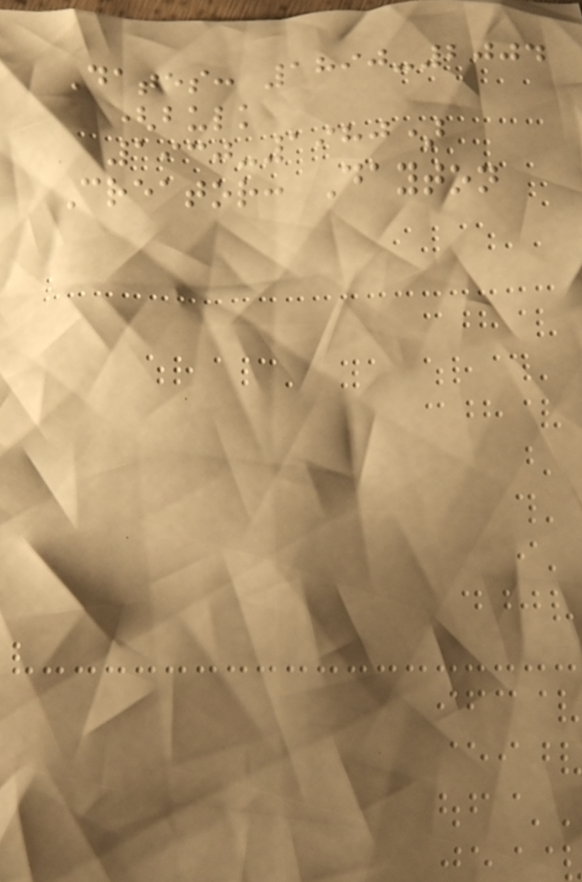Dates: 1890-2004
(bulk
1930-1980)
Creator: Dayton
